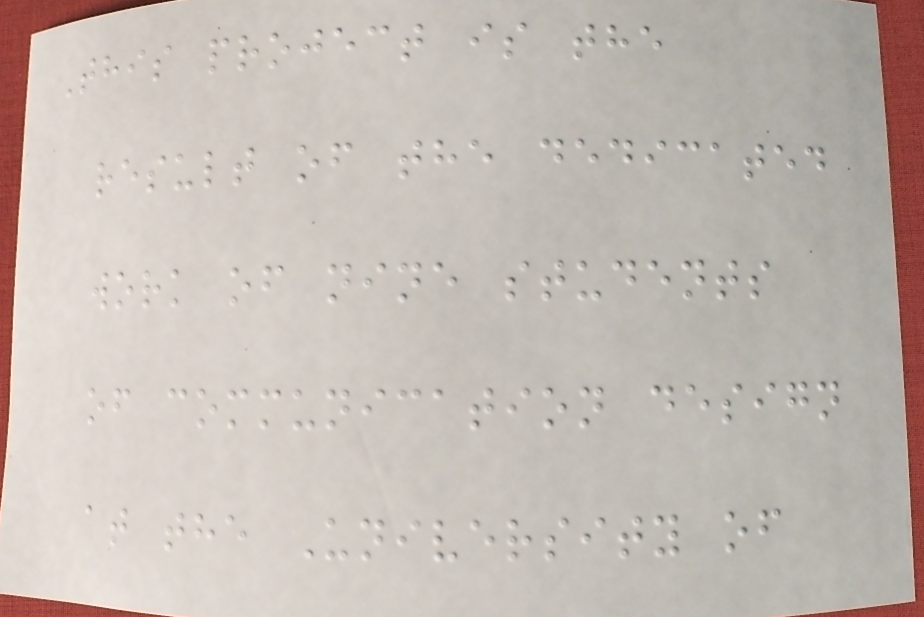This project is the
result of the dedicated
work of nine students
of communication design
at the University of
